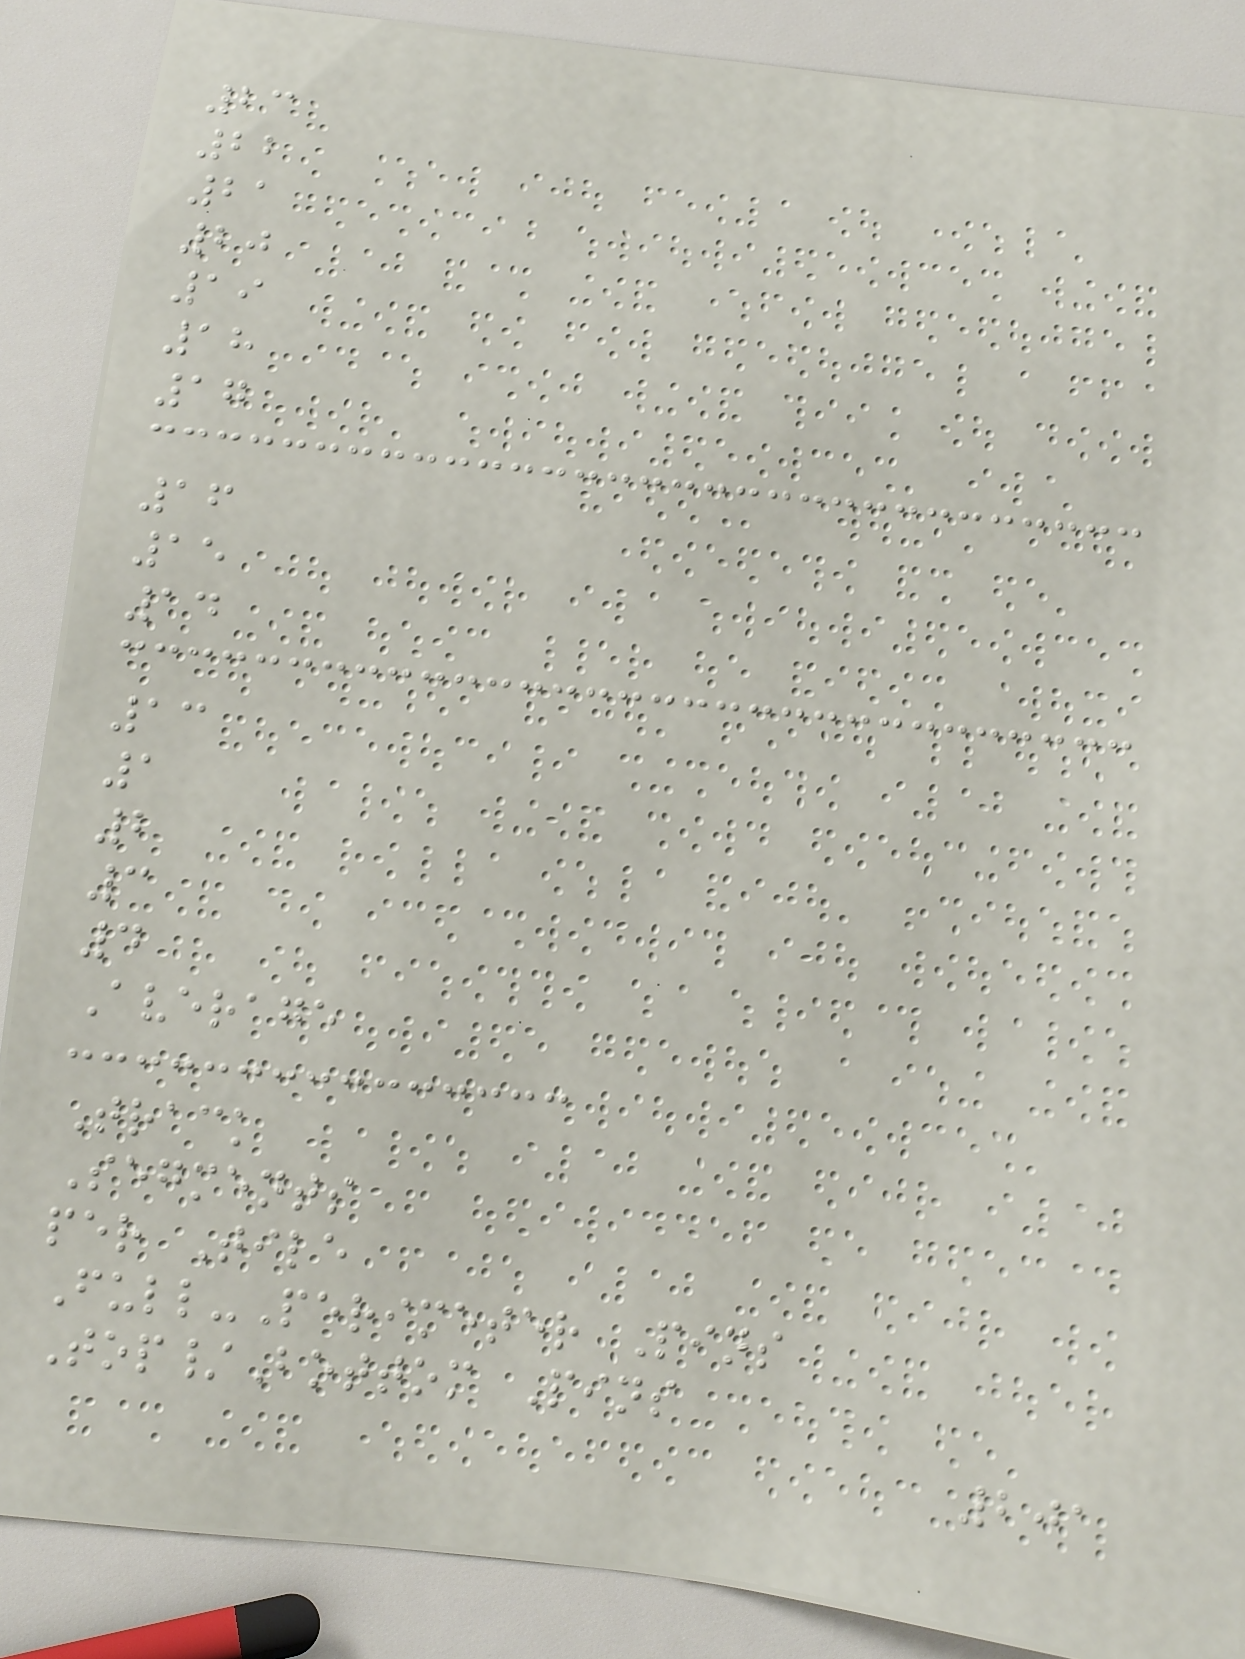23
22
21
20
19
18
17
16
15
14
13
1
2
3
4
Average
Track
Segments
per Tile
Full-Perimeter Pins
Top/Bottom Pins
201
